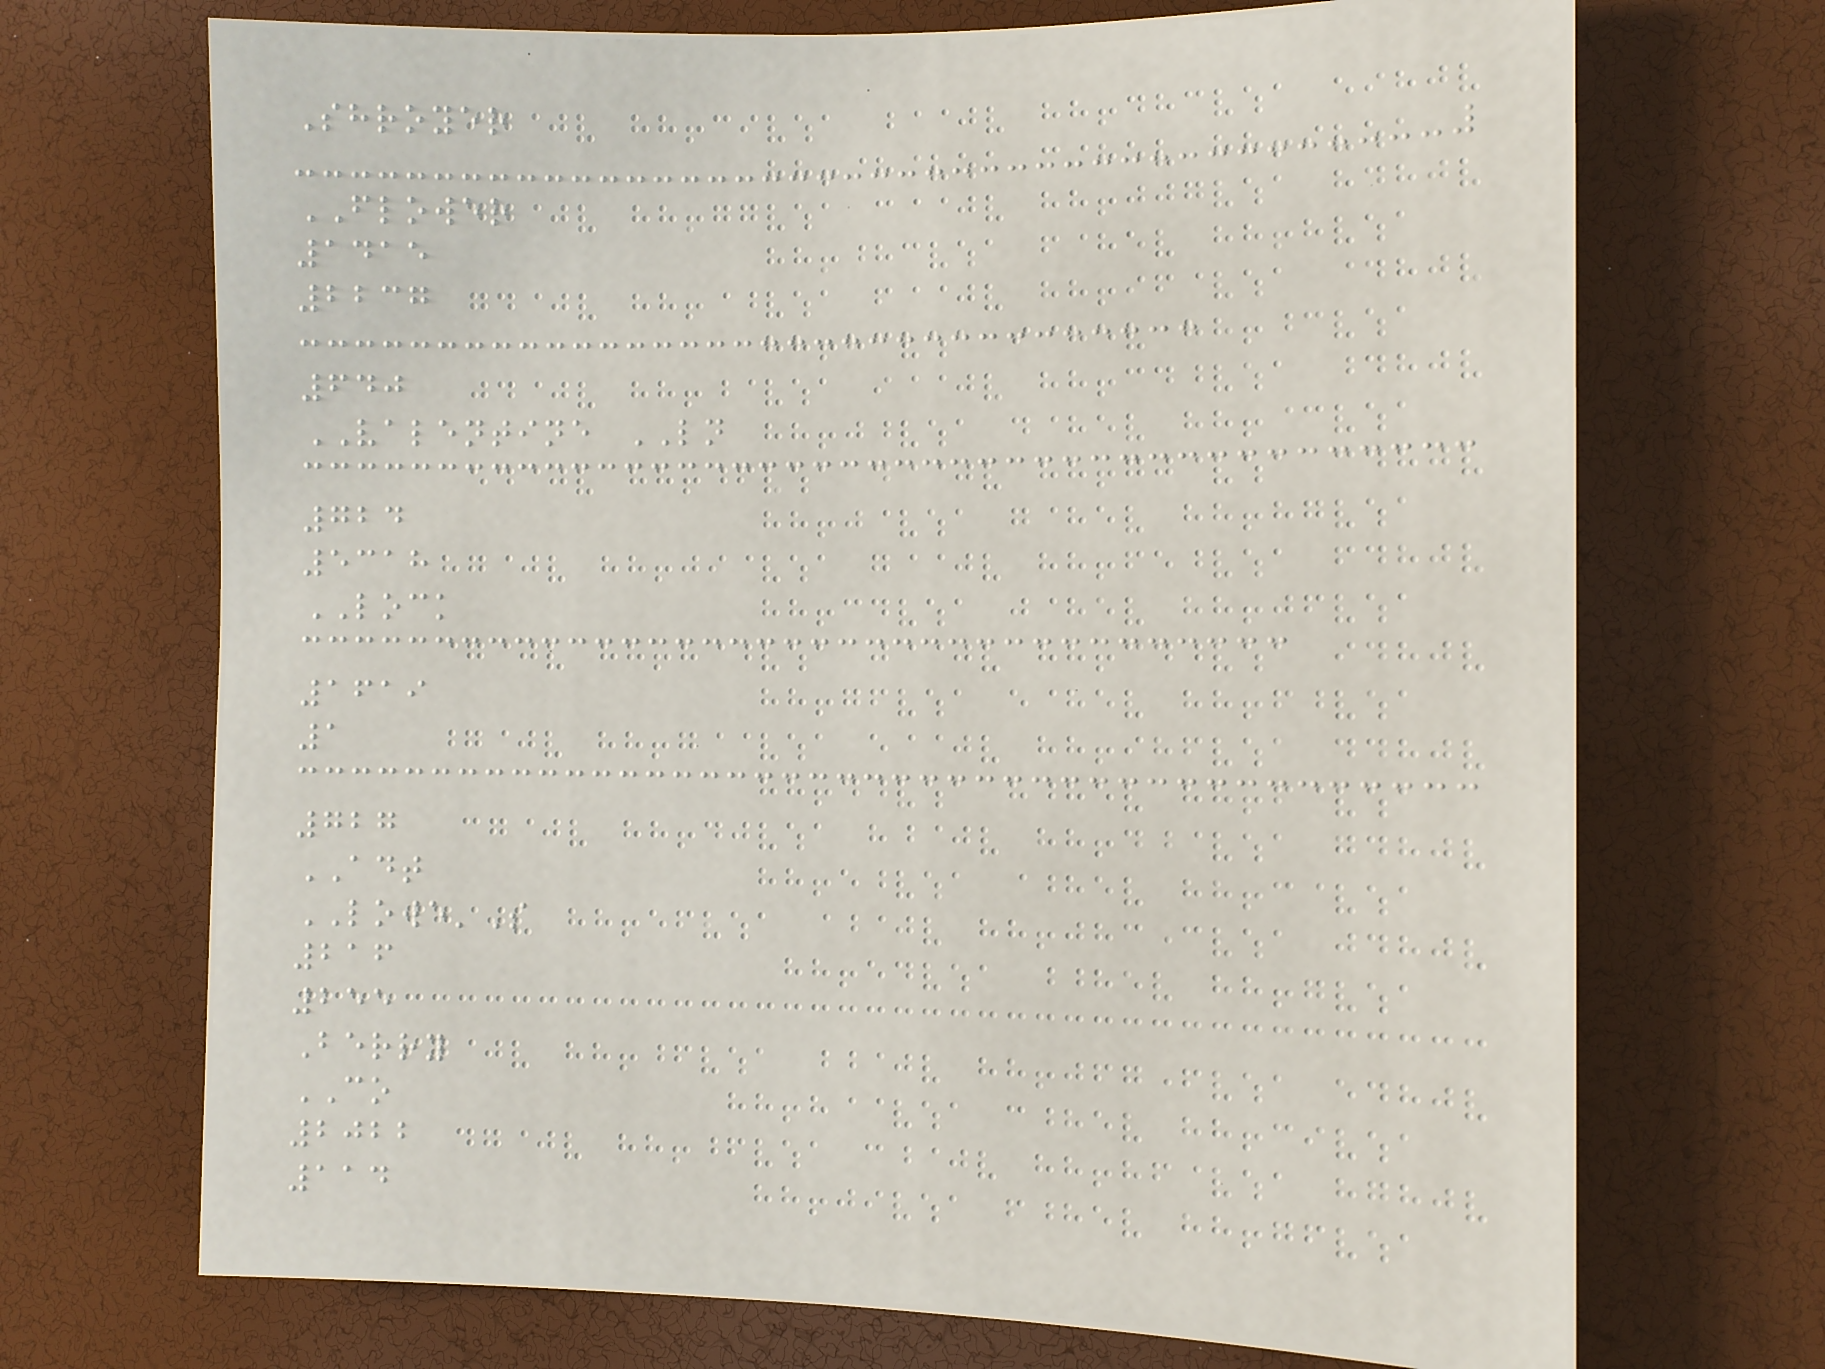Shroyer
FLOWER
1415
2237
640
VALENTINE LN
724
5318
LOCK
1619
1
727
ADT
LOWE'S
216
255
Berry
CO
2022
114
